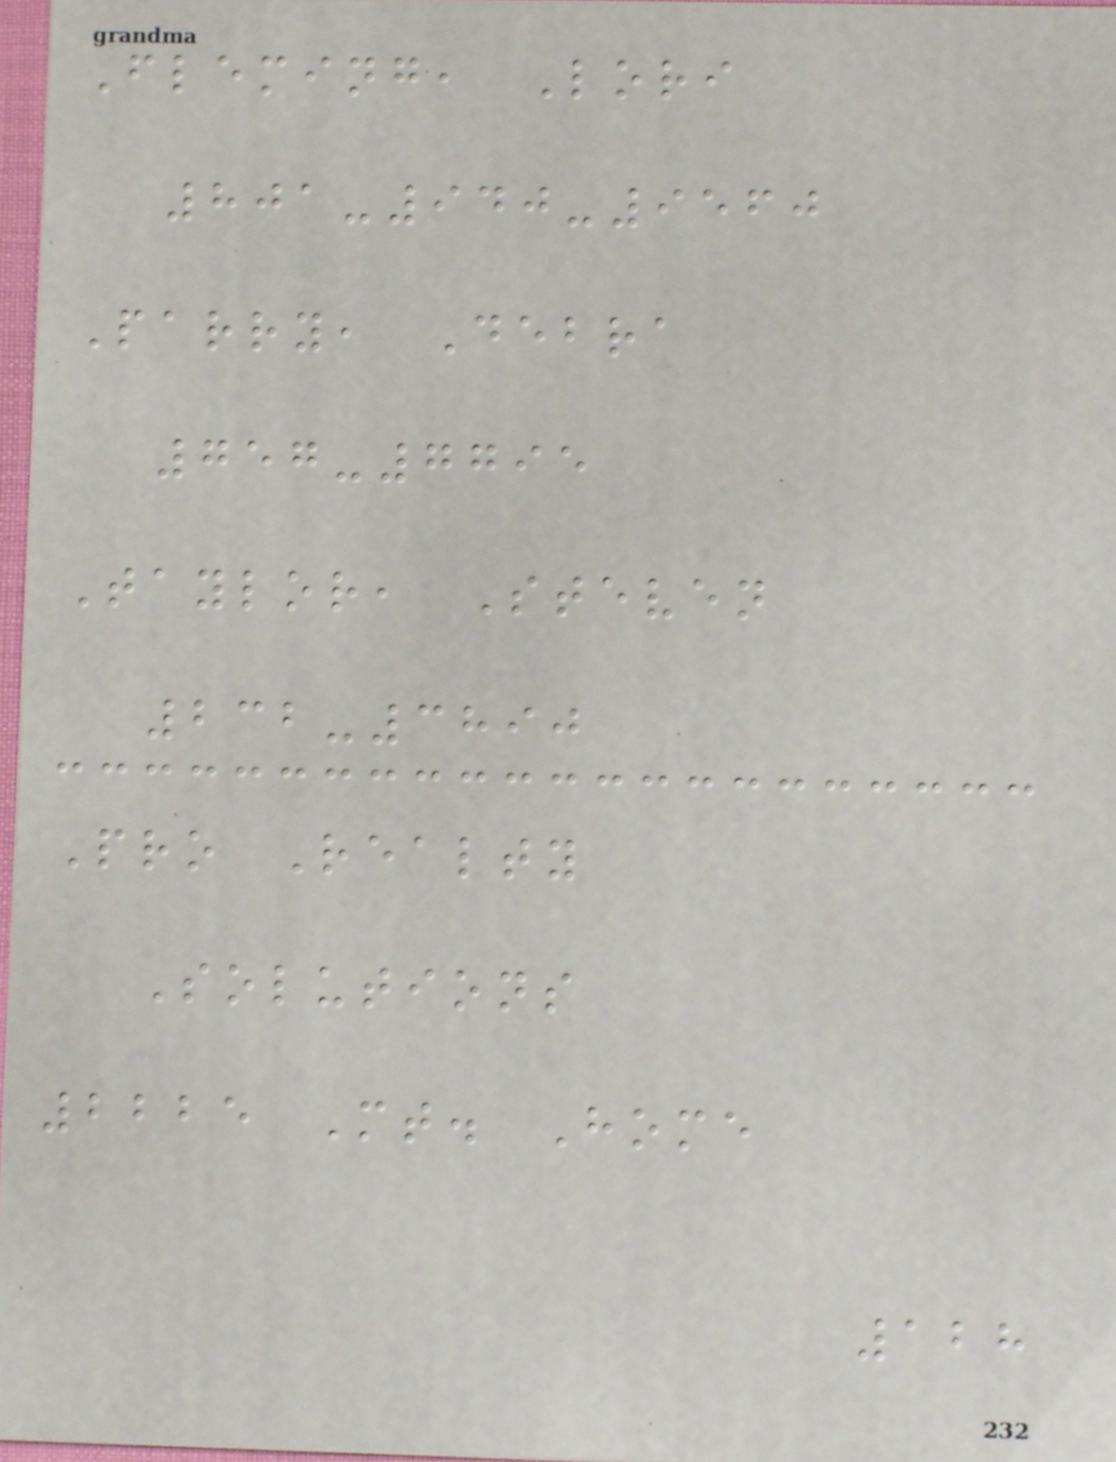Fleming, Lori
801-940-9560
Parry, Debra
757-7795
Taylor, Steven
232-3890
Pro Realty
Solutions
2225 Mt. Home
128
